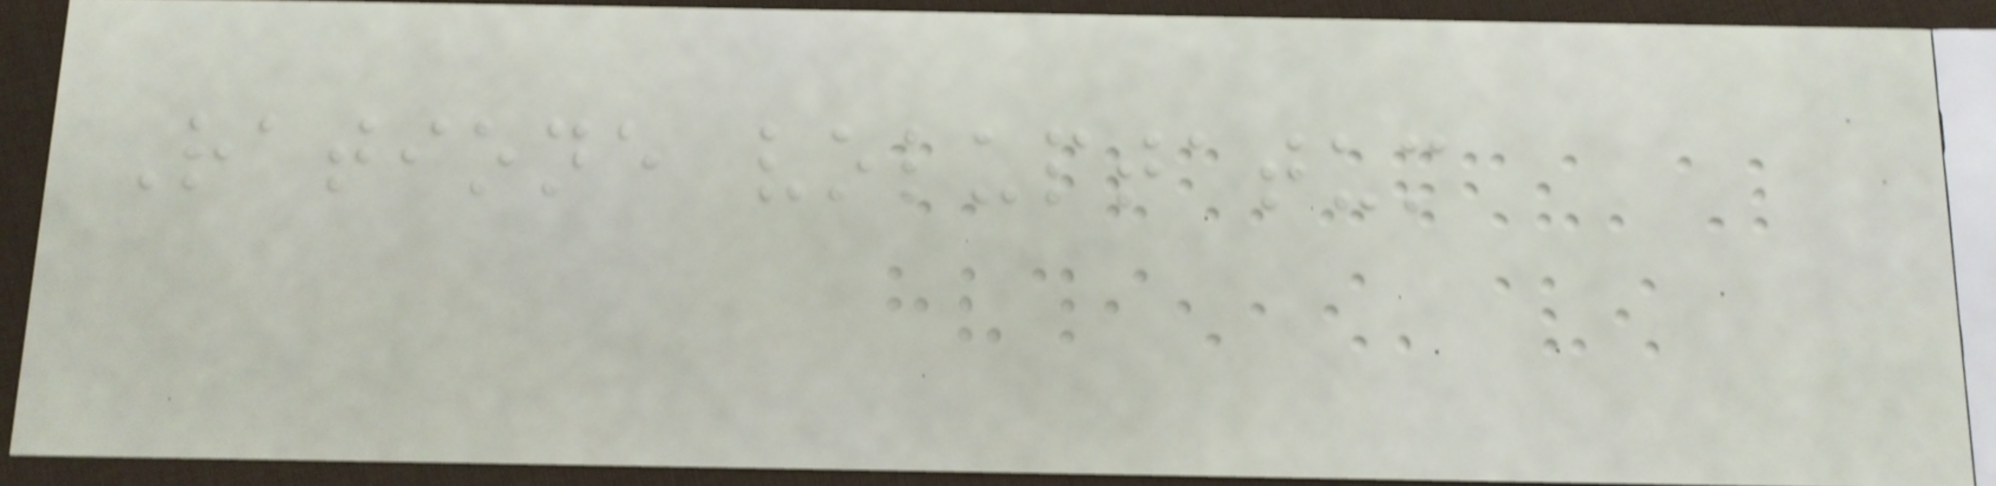Ratione voluptatum
